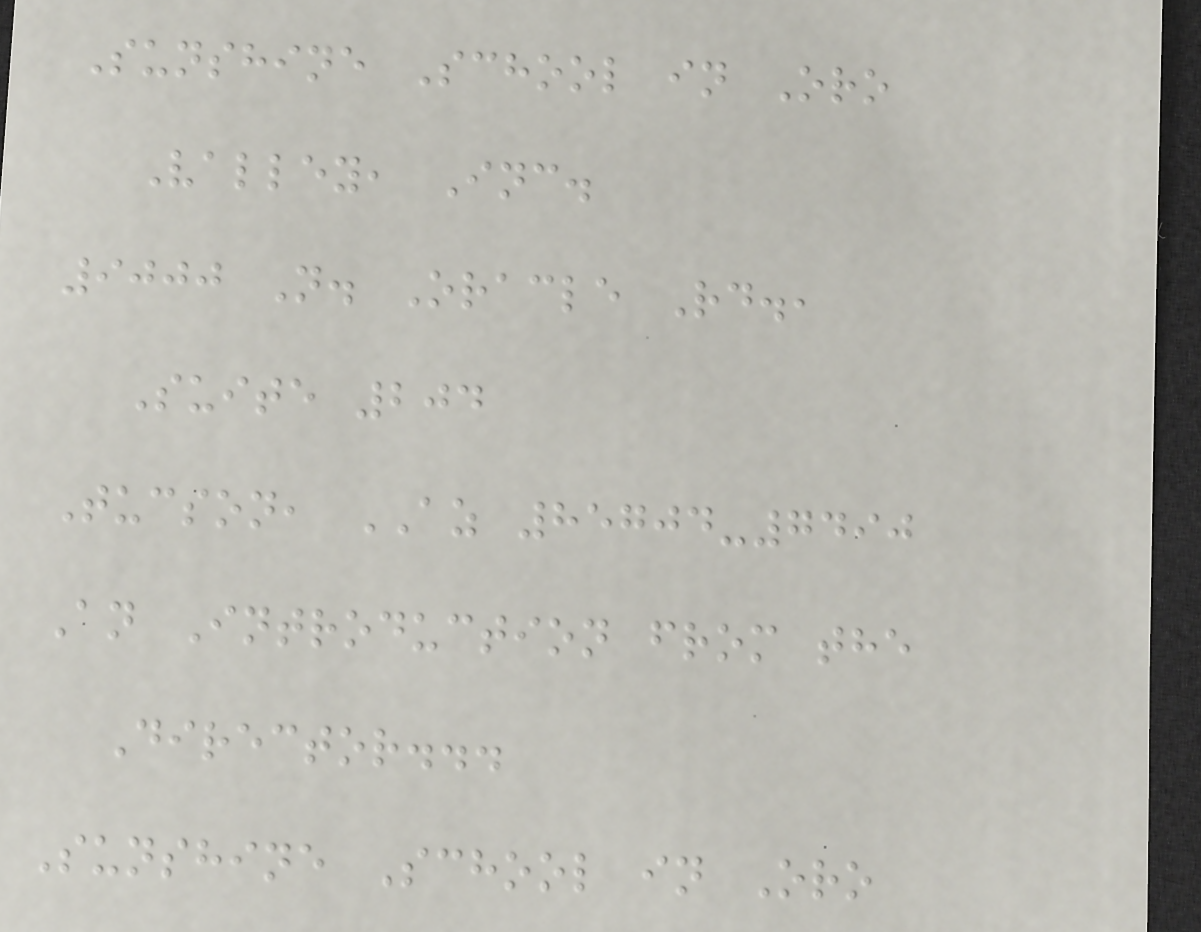Sunshine School in Oro
Valley, Inc.
9000 N. Oracle Rd.,
Suite 204
Tucson, AZ 85704-7490
An Introduction from the
Director...
Sunshine School in Oro
